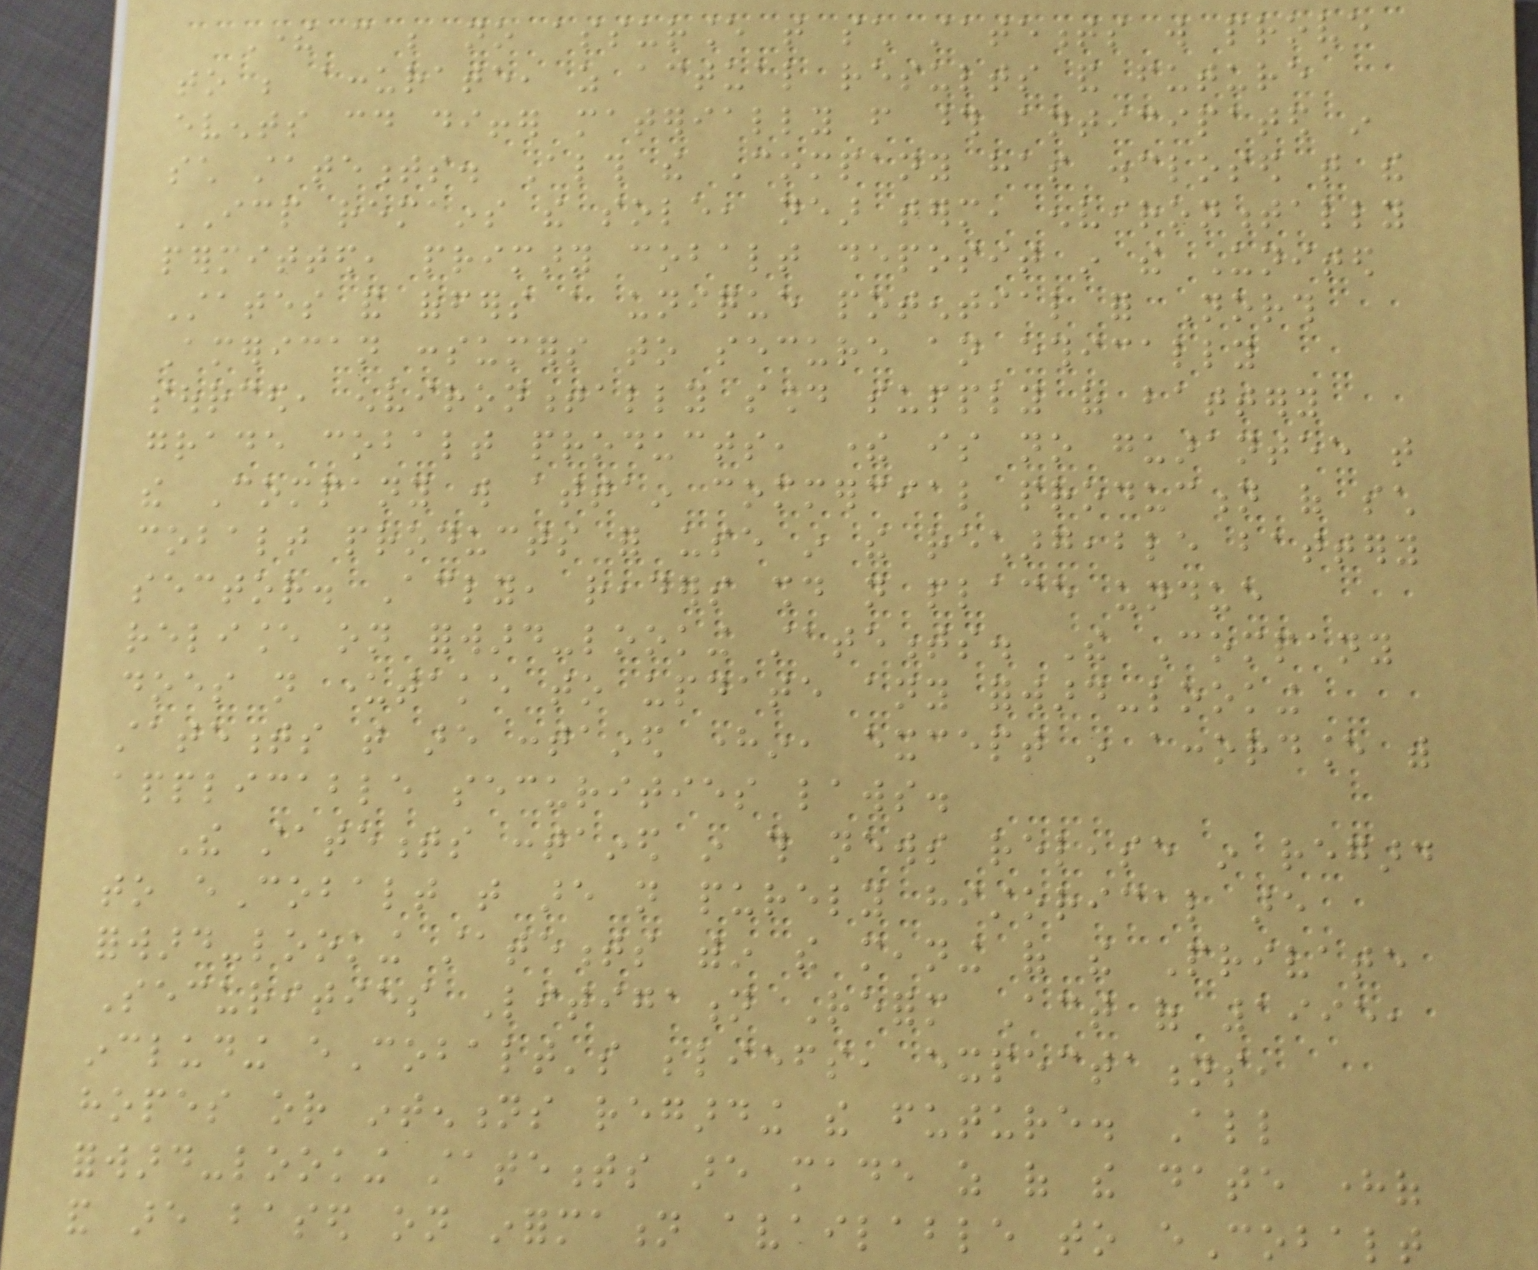There can be no assurance that such statements will prove
to be accurate, as actual results and future
events could differ materially from those anticipated in
such statements. Although the Company has disclosed that the
ICP remains the sole, near term, environmentally
permitted, primary cobalt deposit in the United
States and offers a unique potential for North
American consumers to secure an ethically
sourced, environmentally sound supply of battery
grade cobalt products, there is no guarantee that
the Company will attain commercial production of such
cobalt products for use in the rechargeable battery
sector. Accordingly, readers should not place undue
reliance on forward-looking statements. The Company
does not undertake to update any forward-looking
statements that are contained herein, except in accordance with
applicable securities laws.
The statements contained in this news release in regard
to eCobalt that are not purely historical are
forward-looking statements within the meaning of the Private
Securities Litigation Reform Act of 1995,
including eCobalt's beliefs, expectations,
hopes or intentions regarding the future. All
forward-looking statements are made as of the date hereof
and are based on information available to eCobalt
